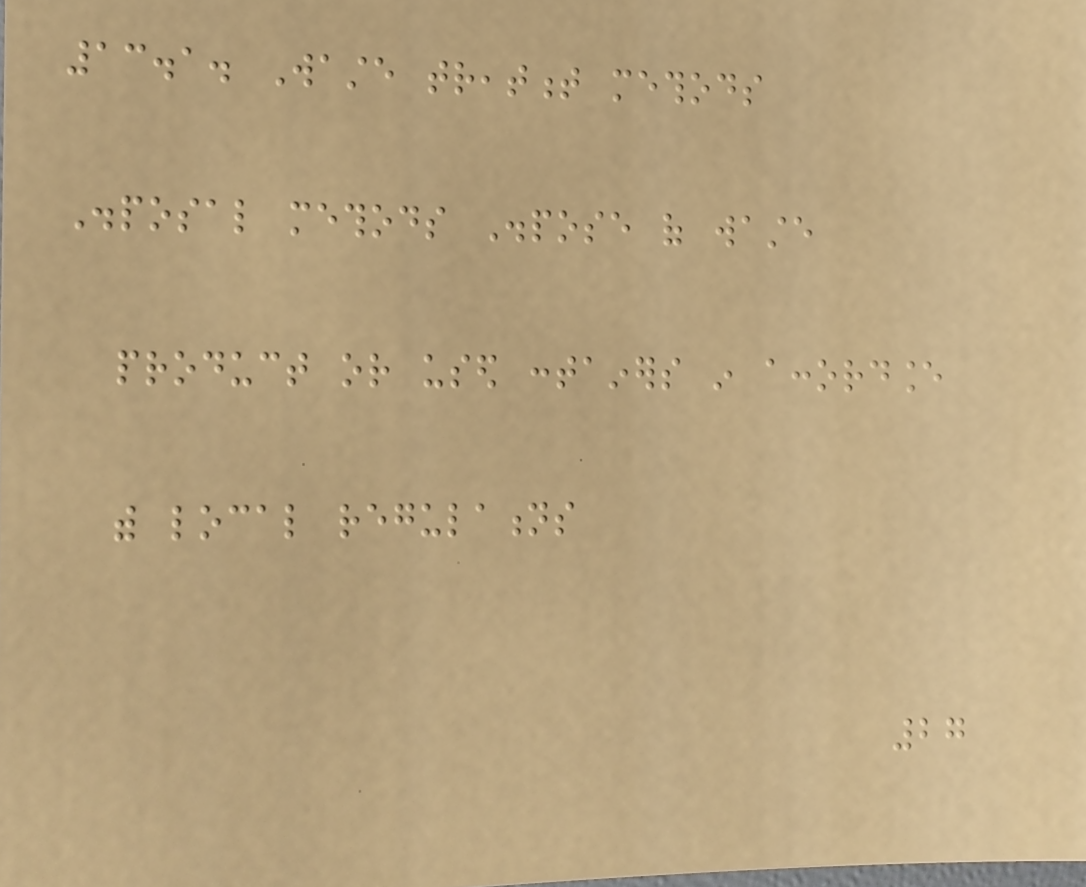13.1. Waste treatment methods
Disposal methods Dispose of waste
product or used containers in accordance
with local regulations
27
